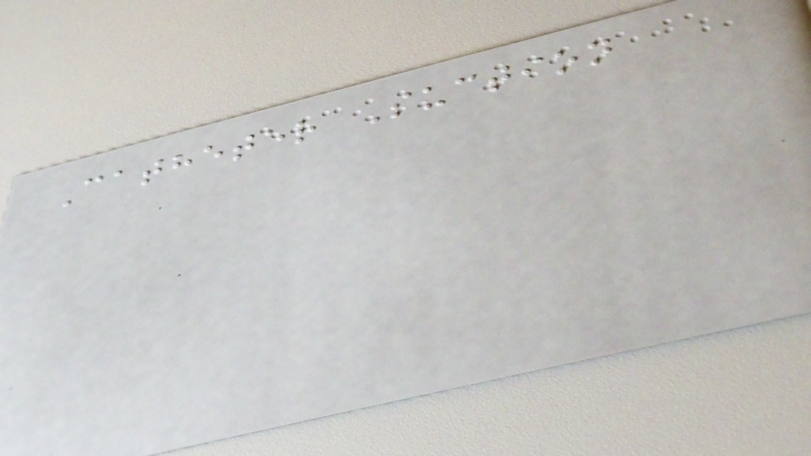Catheter Suction
